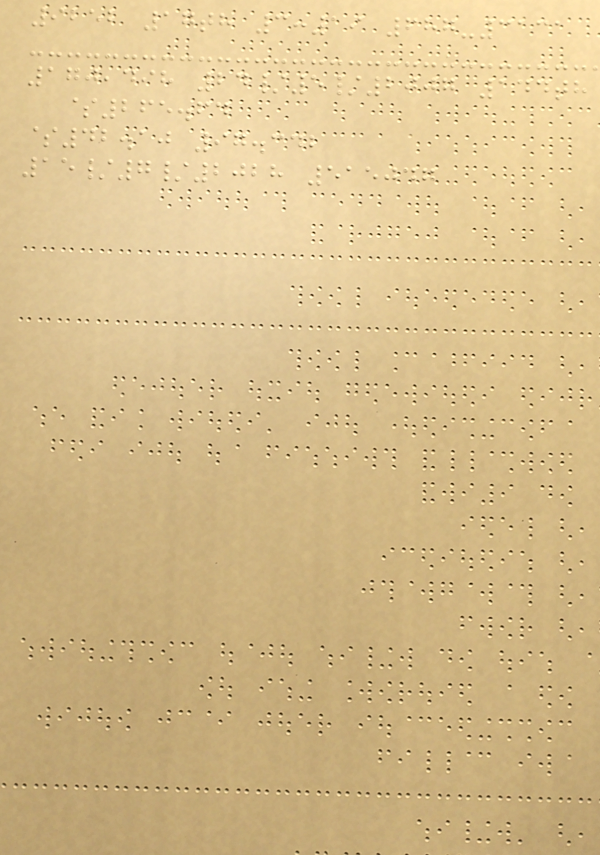9252 17th 3:19 687-3131
170,498 24/5/2007 144th
$265.64
$42.10 97.342
15/7/2028 515047
